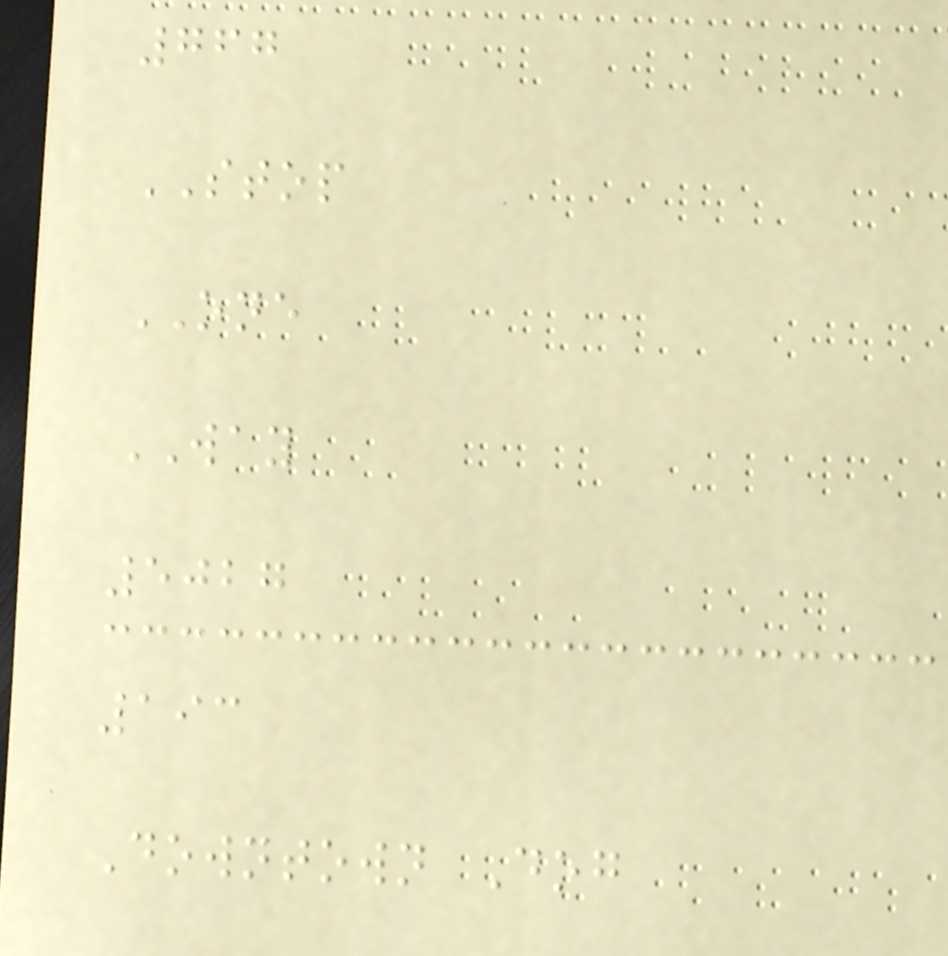767
STOP
ONE
WAY
5027
193
Downtown Dog
